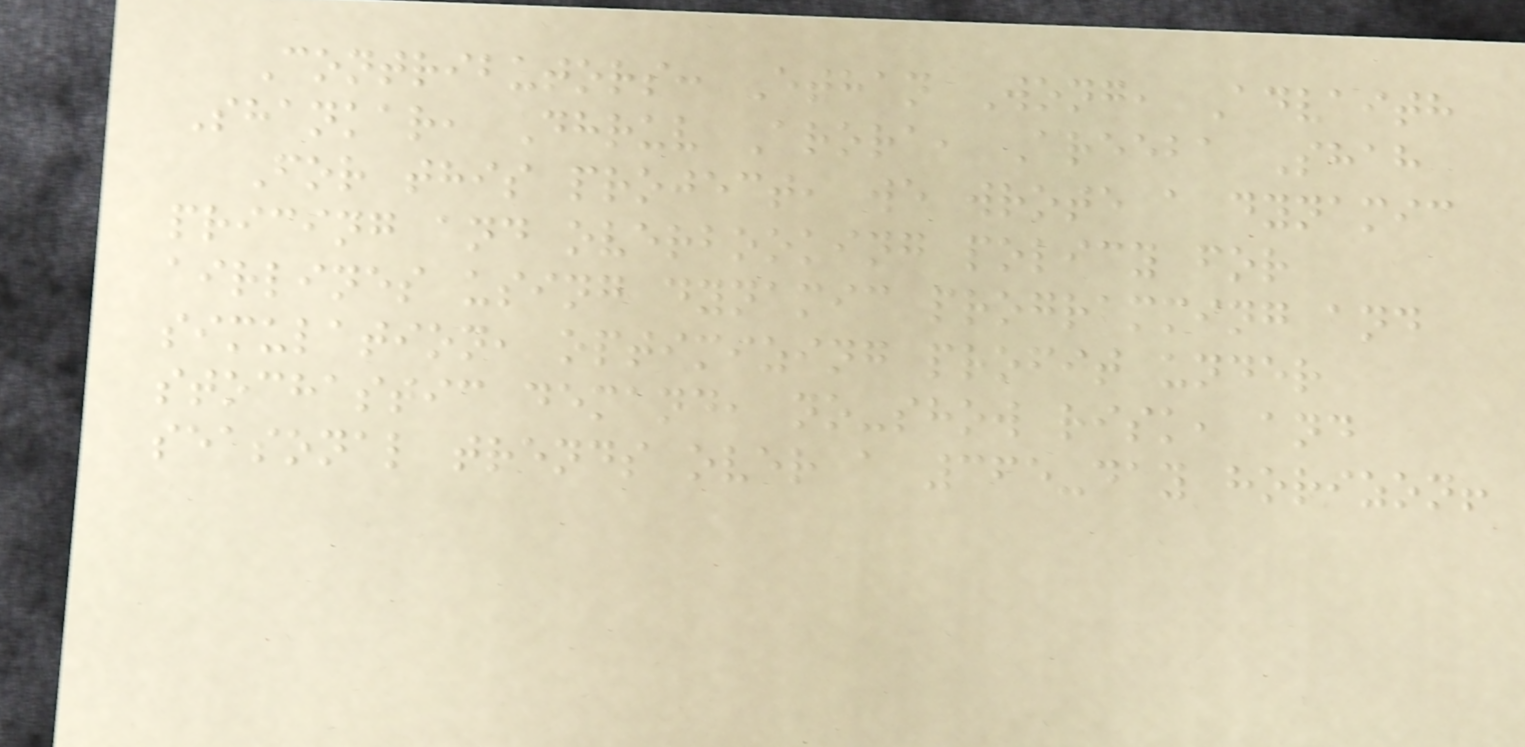Contributors: Ethan Wong, Advaith
Shankar, Dhruv Arora, Areeba Shah
For this project, we wrote a dynamic
pricing and overbooking policy for
airlines using dynamic programming and
simulation, optimizing profit under
stochastic demand, no-show risk, and
seasonal trends over a 365-day horizon!
